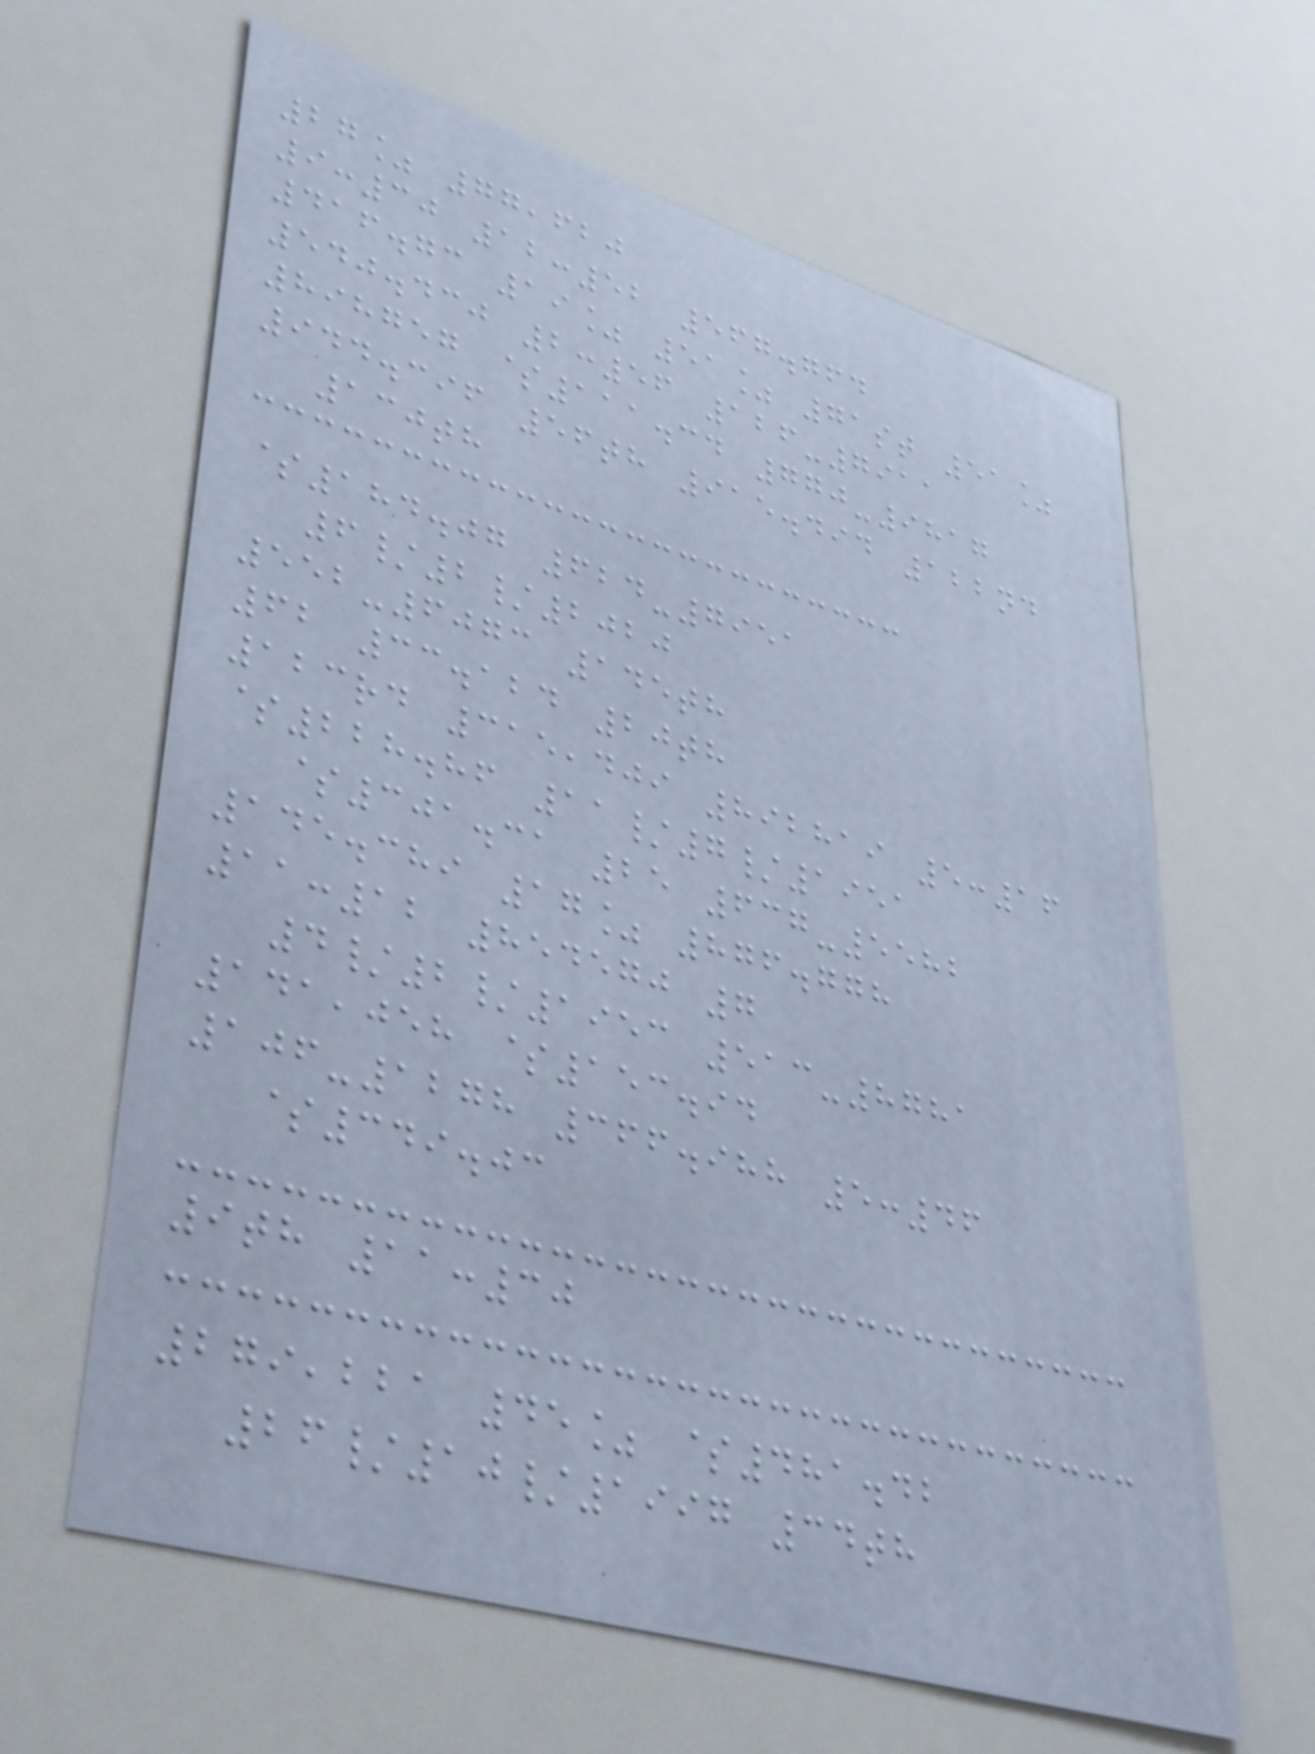27% 77,620
9:30 12:52 567.764
416.73 19% 51% 71st 51%
540.430 2:56 126-7911
898757 $111.34 770-9817
944.396 56th 915.494 122nd
130th
$184.07 624-7951
6/2/2020
552-6073 145th
62 33.124 20th
123rd 315,409 892819 5:16
$228.86 11/7/1951
$301.31 25 637-5582
145.389 17% 876.778
11:12 854570 7
4/2/1953 513-8781
141,058 $153.94
106-1278 366.988 5:46
$349.03
9th 11:30
279,221 45% $481.42
26/10/1997 34th
